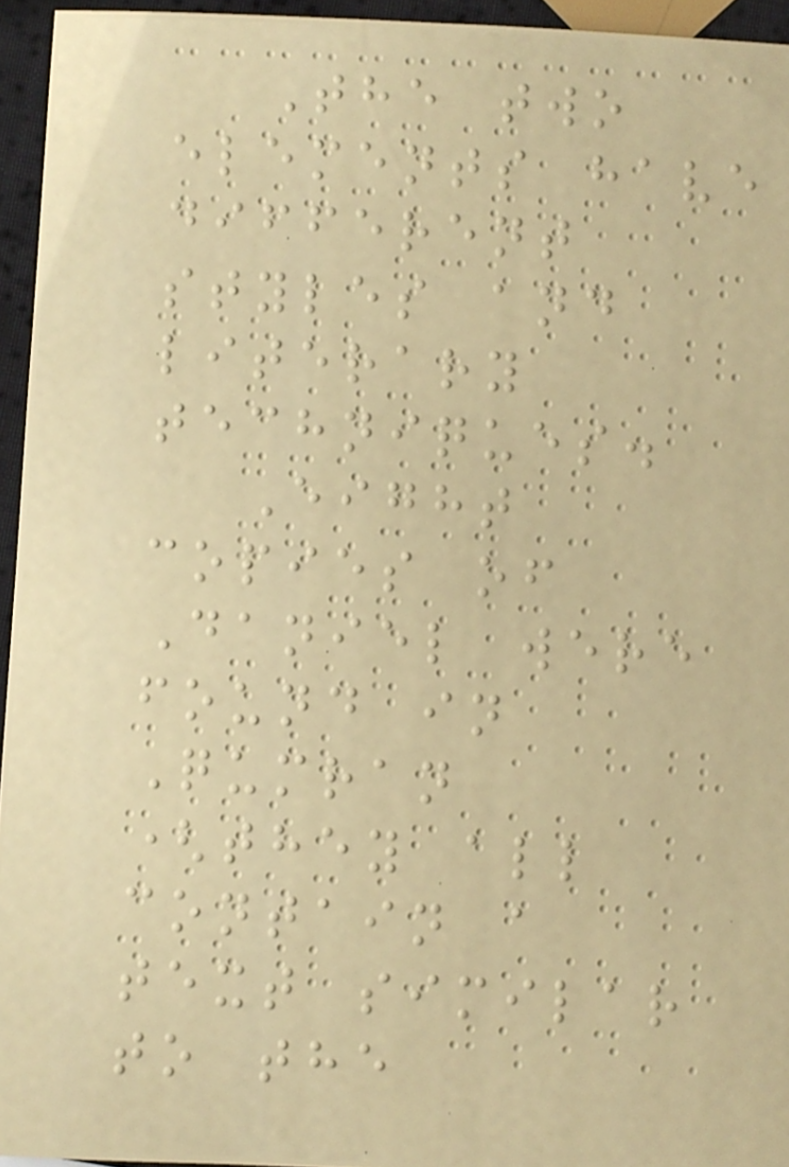The two
elements have
different
styles and
literary
techniques.
Eight
copies of
Daniel were
found in
Qumran
(they all
contain a
text similar
to the
